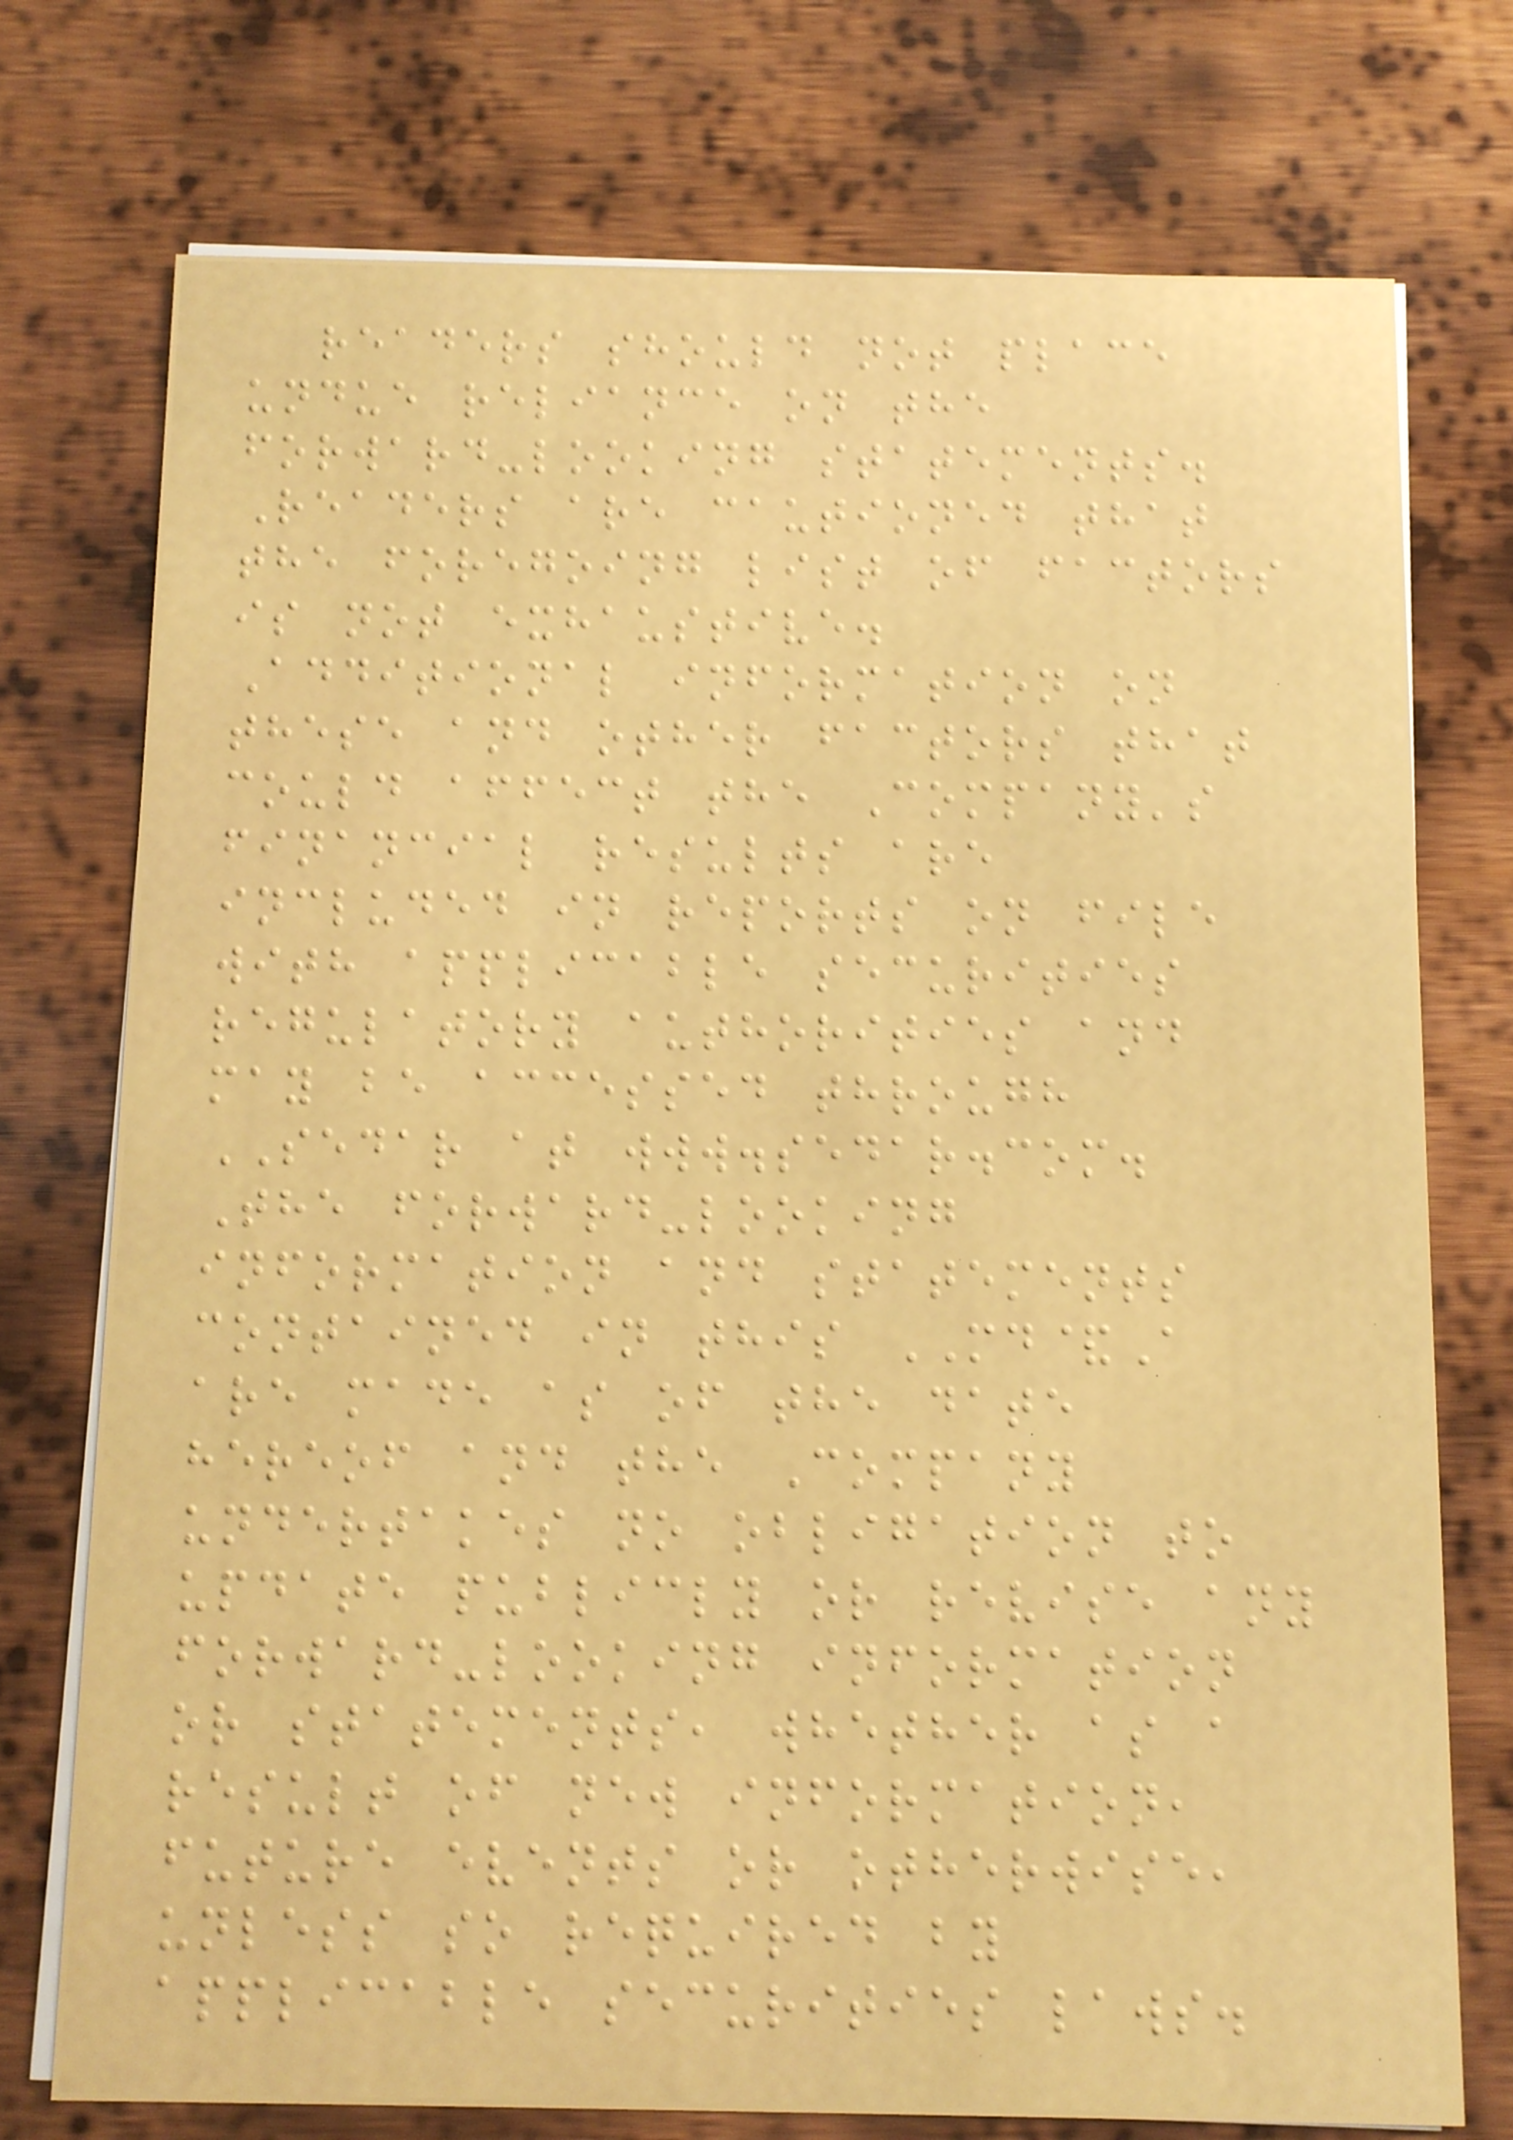readers should not place
undue reliance on the
forward-looking statements.
Readers are cautioned that
the foregoing list of factors
is not exhaustive.
Additional information on
these and other factors that
could affect the Company's
financial results are
included in reports on file
with applicable securities
regulatory authorities and
may be accessed through
SEDAR at www.sedar.com.
The forward-looking
information and statements
contained in this MD&A
are made as of the date
hereof and the Company
undertakes no obligation to
update publicly or revise any
forward-looking information
or statements, whether as a
result of new information,
future events or otherwise,
unless so required by
applicable securities laws.
